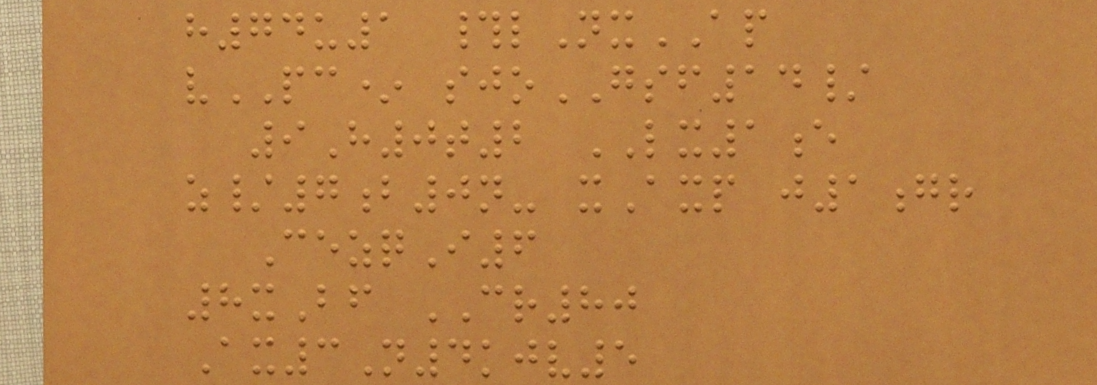h74u1 #lNxAP
vPC* sjoGSF14/
9H0t2 LX1e
z/7b0n- xAxp j1gr
CezqI6
8xBf CR80
Ax3N4kjv5
